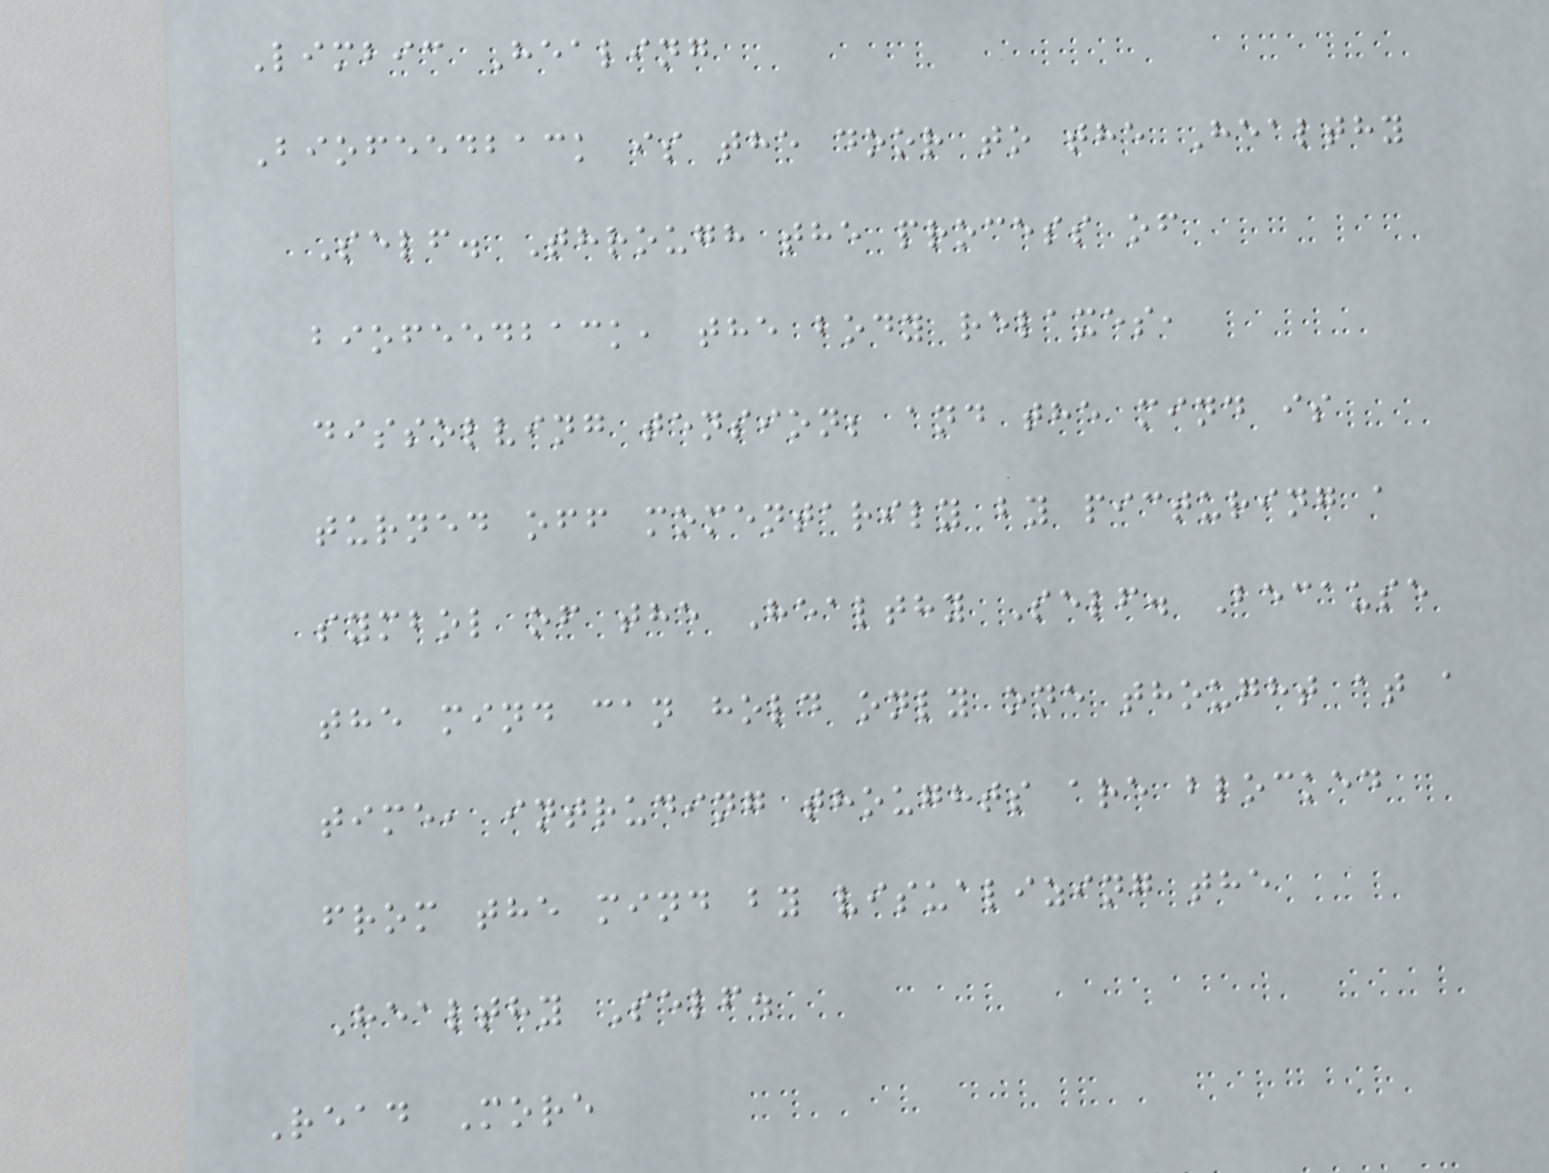Limbic Healing
Biofeedback is the door to the Healthy
Self. Through the process of
biofeedback, the body relaxes,
dissolving tension; and the mind is
turned off momentarily by picturing a
symbol of the Healthy Self. Because
the mind can hold only one thought at a
time, intruding thoughts are blocked
from the mind by visualizing the
Healthy Self.
Read More
